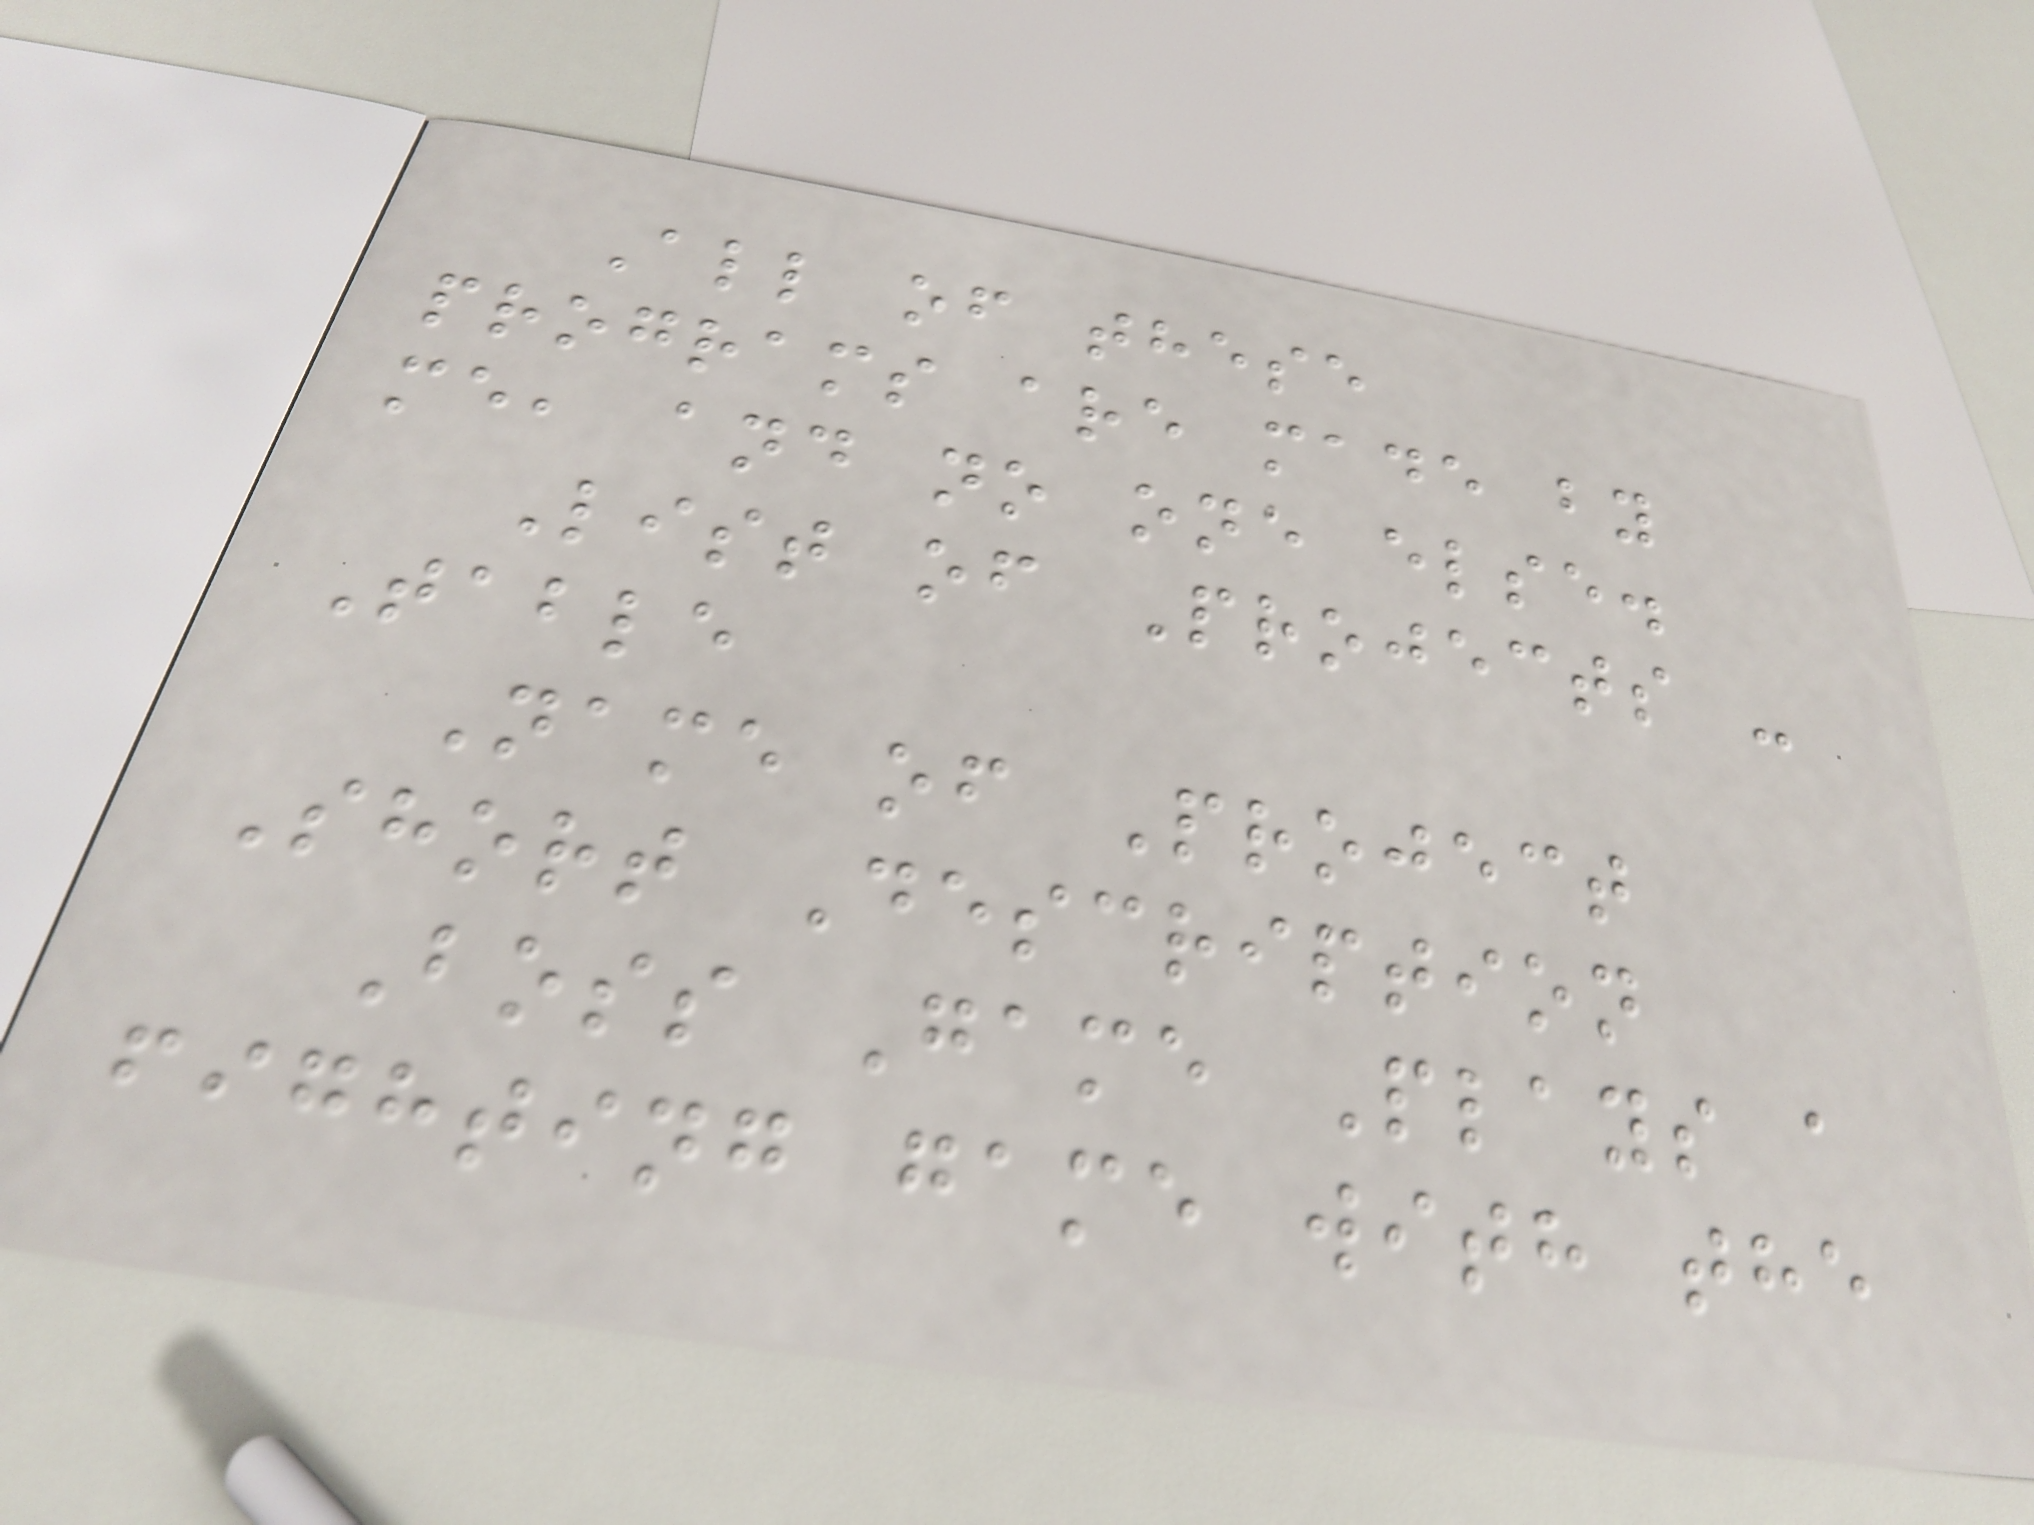All of these
programs are made by
me, and no one else.
List of Projects -
Table
Name of Project
Short Description
Boss Game Plays a
fighting game with the
